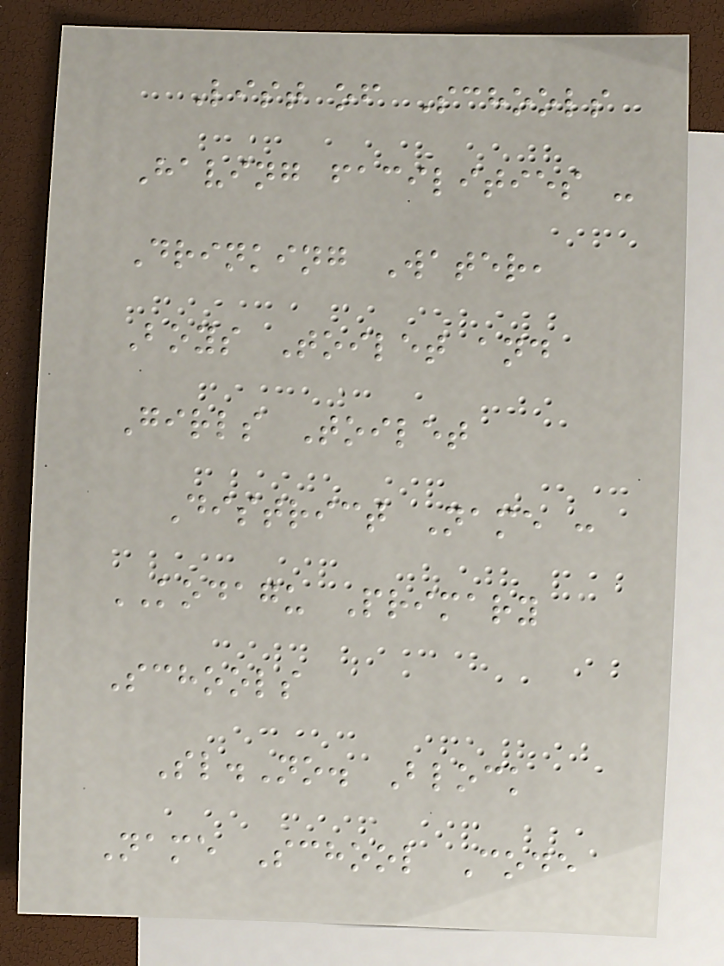List of Schools
Having facilities -
Drinking Water,
Boys Toilet and
Girls Toilet
District Name :
KODAGU Primary
Schools
Sl.No. Block
Name School Code
